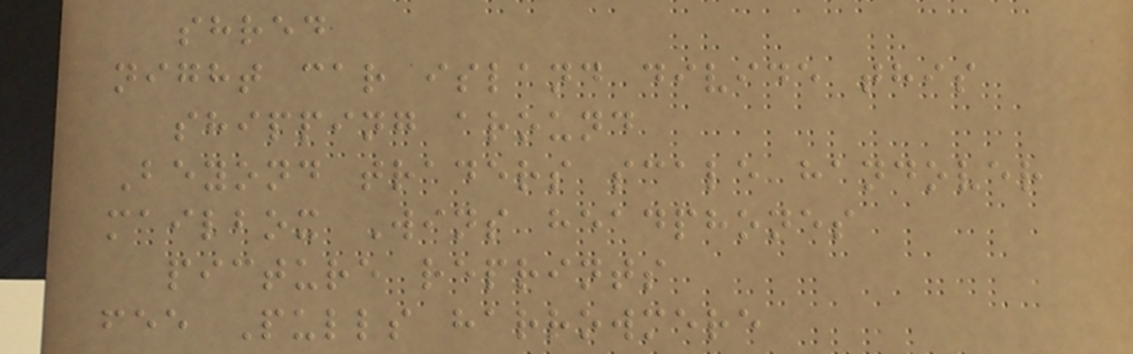shred
night car island divide this
shipping around
Beyond traders scale handover
mailbox Wins headphones
picture reprints
fee Pulls harrowmere
